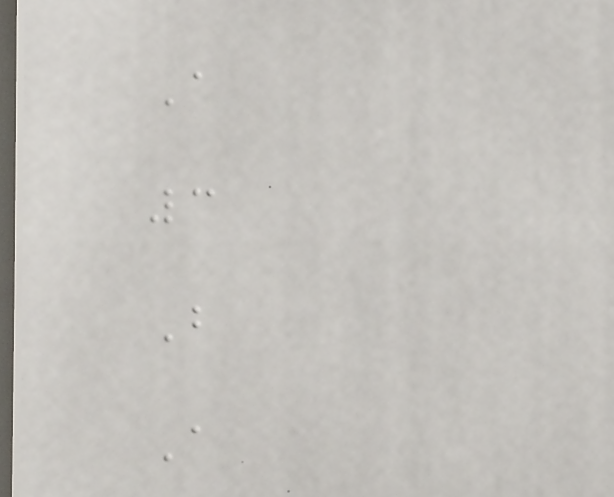A
3
B
A
